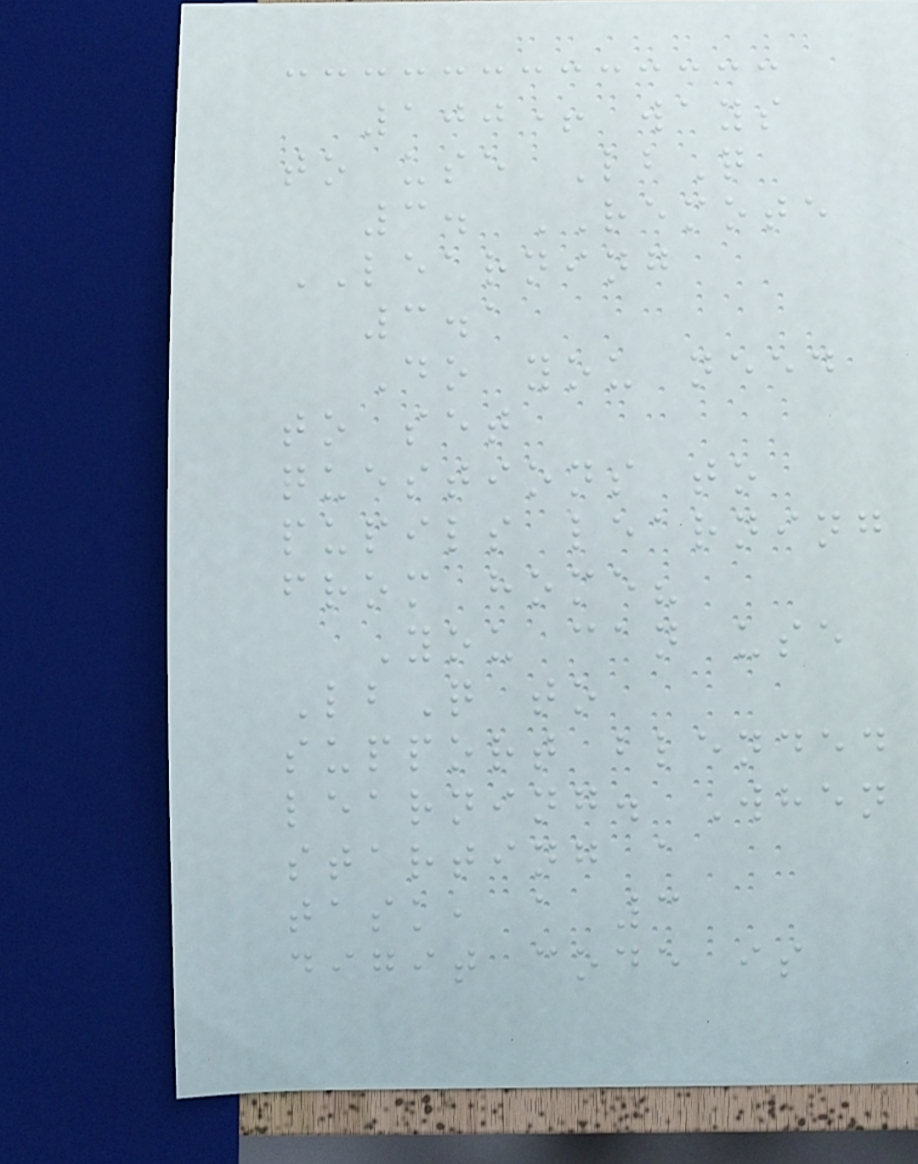100+ ways
to use LbQ
3. REMOTE
LEARNING
3.1
Do you need
to set
questions to
pupils learning
from home?
You can use
LbQ to
support blended
learning. When
starting a
task, a 3
digit code is
